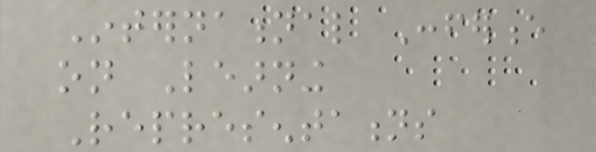International Conference
on Learning
Representations
